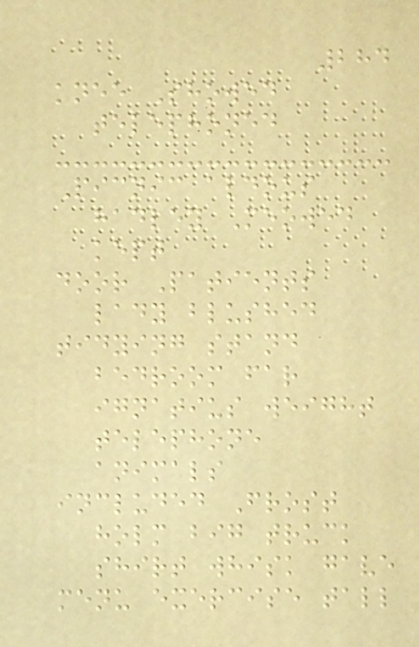284
knee Showed
telephoned
Picnic aldous
hadley Meowed
kept
door Patients
lady blushed
tidying stand
bedroom far
ignatius weight
telephone
animals
included Frost
holm big truck
shirt whisk gave
menu exercise tall
